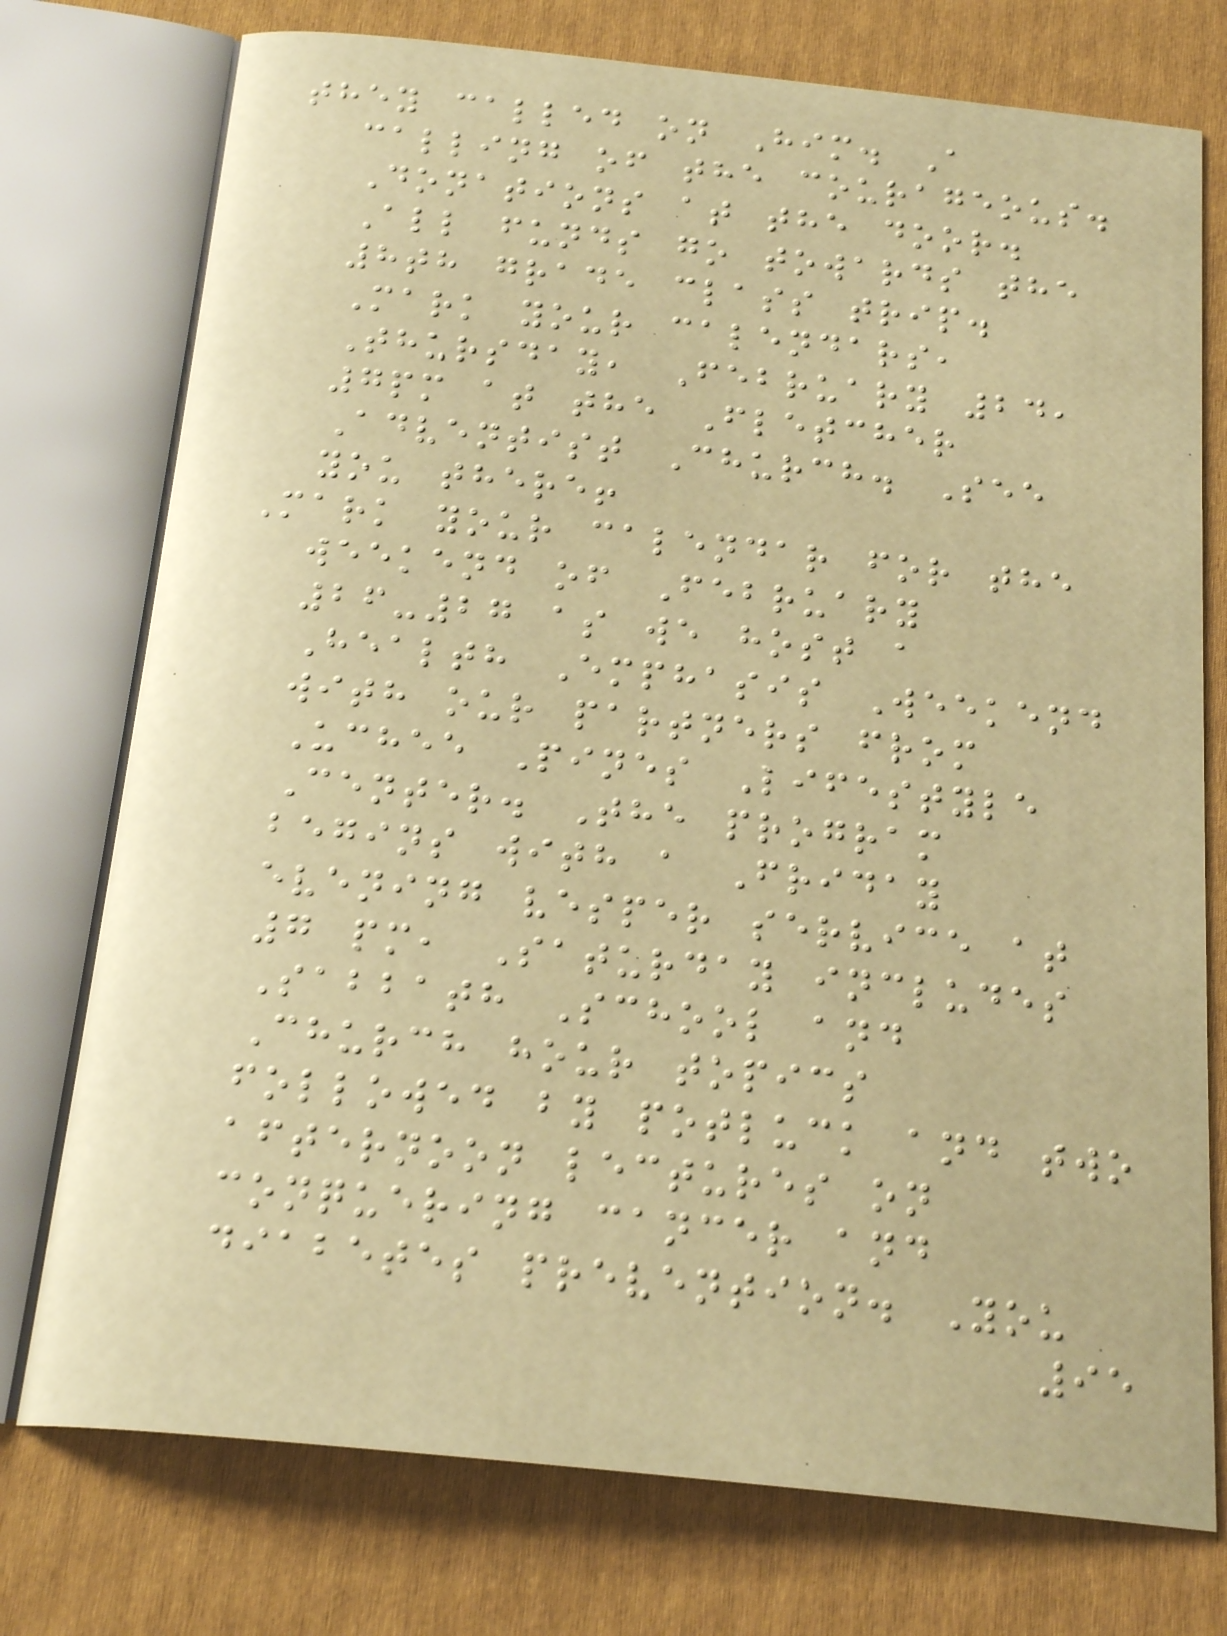they called on Him. A
calling of the courageous.
Donations at the door.
All funds go towards the
8th grade class trip.
Mark your calendars,
Thursday, February 24,
7pm at the Fletcher
Adventist Church. See
you there!
Mark your calendar for the
weekend of February
26-27 as we host a
Health Emphasis Weekend
with our partners from
Uchee Pines Lifestyle
Center. The program
begins with a Friday
evening vesper service at
7 pm, Saturday includes
Sabbath School and
Church hour topics
followed by potluck and two
afternoon lectures on
conquering cancer and
diabetes prevention. You
95
